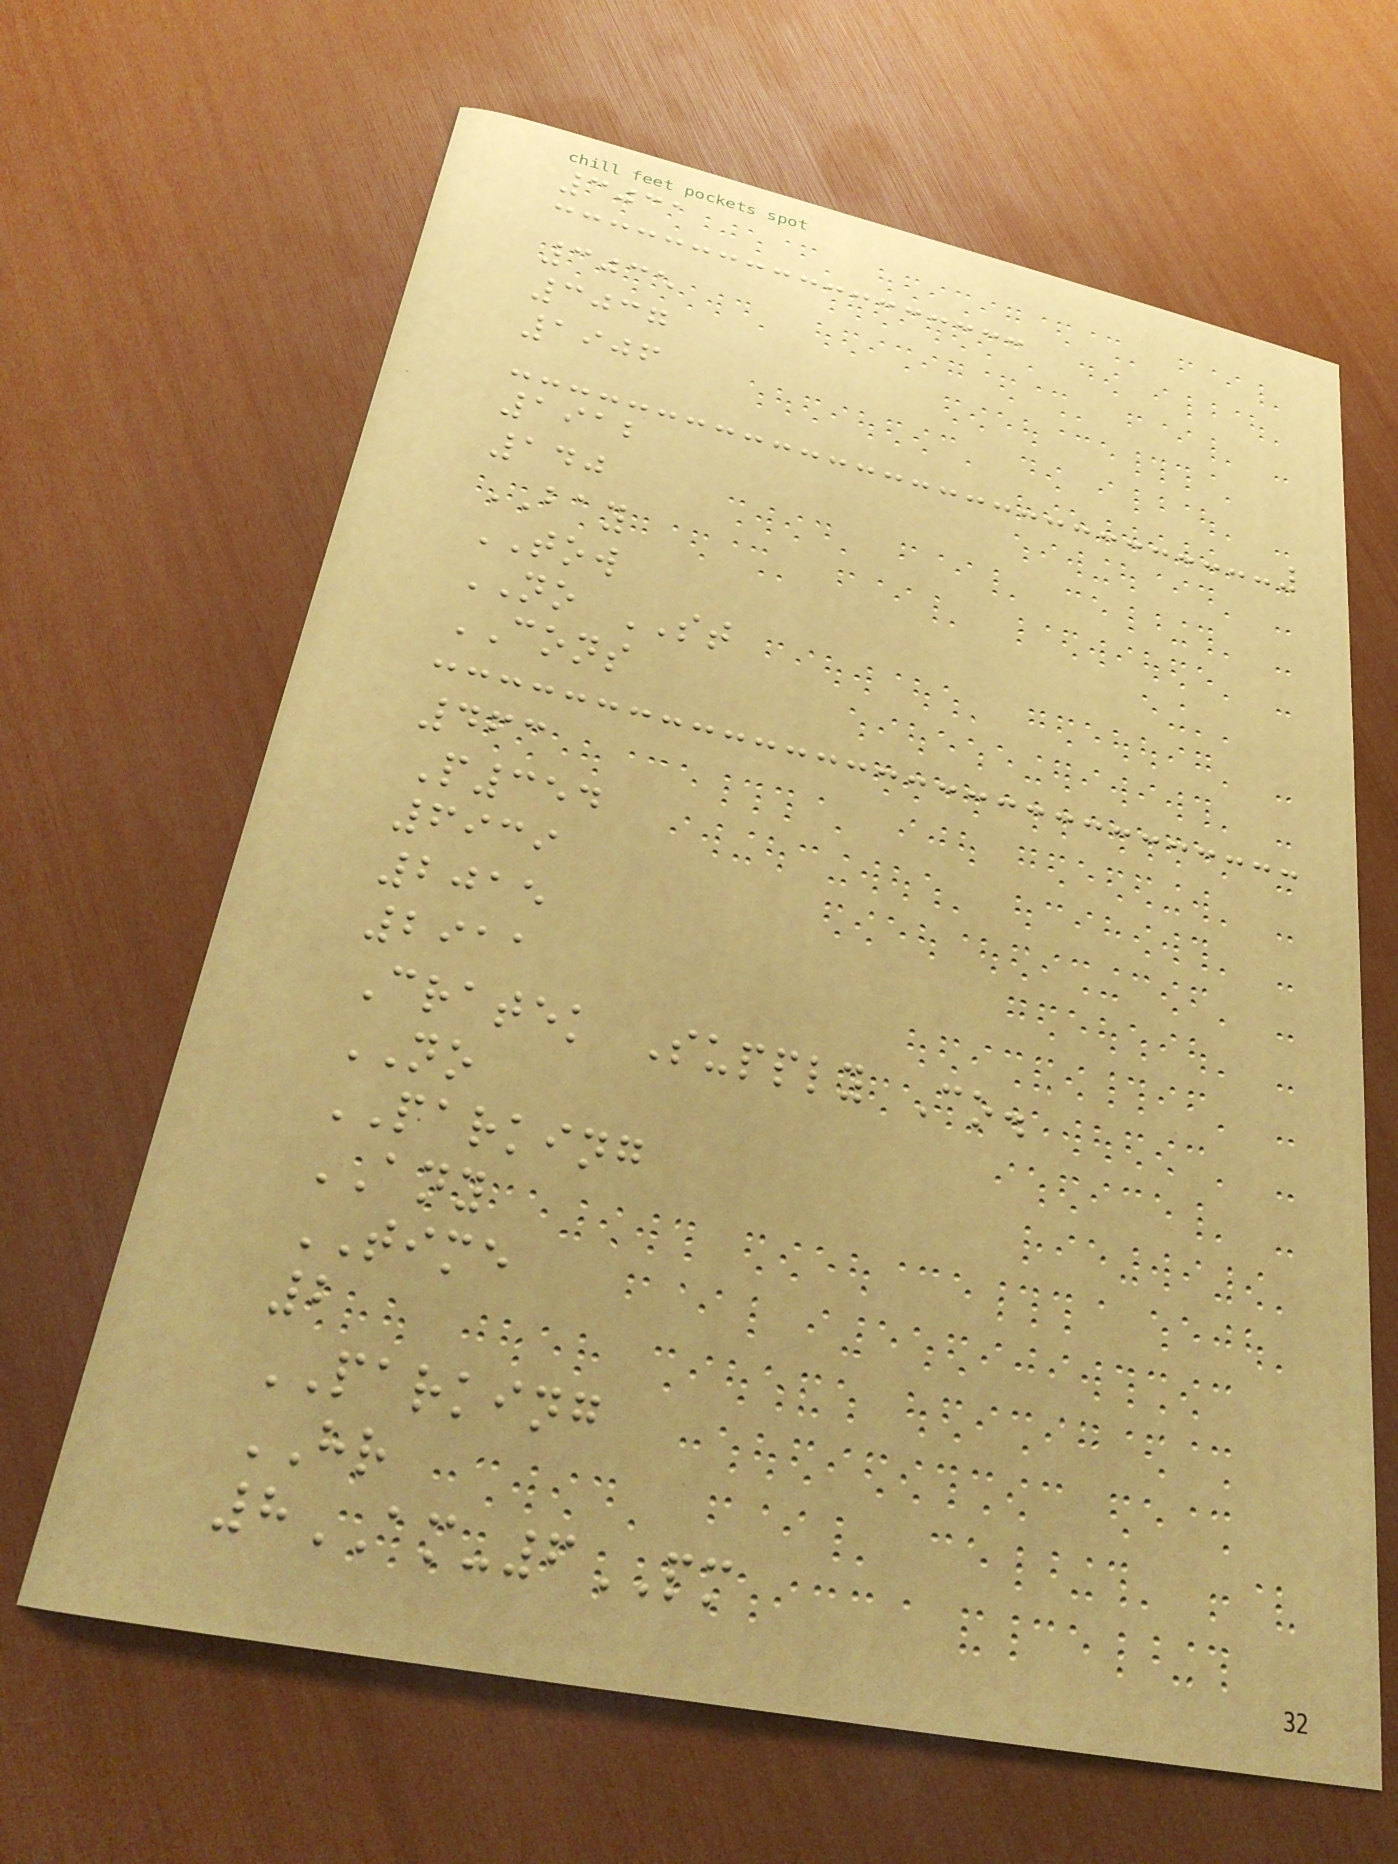3031
3035
3037
1906
1912
140
BAY
TOW
NO ST
CONS
463
P354
6939
2015
2911
Cratek Supply Co.
NO
PARKING
ANY
TIME
2
PARKING
HR
8AM-6PM
